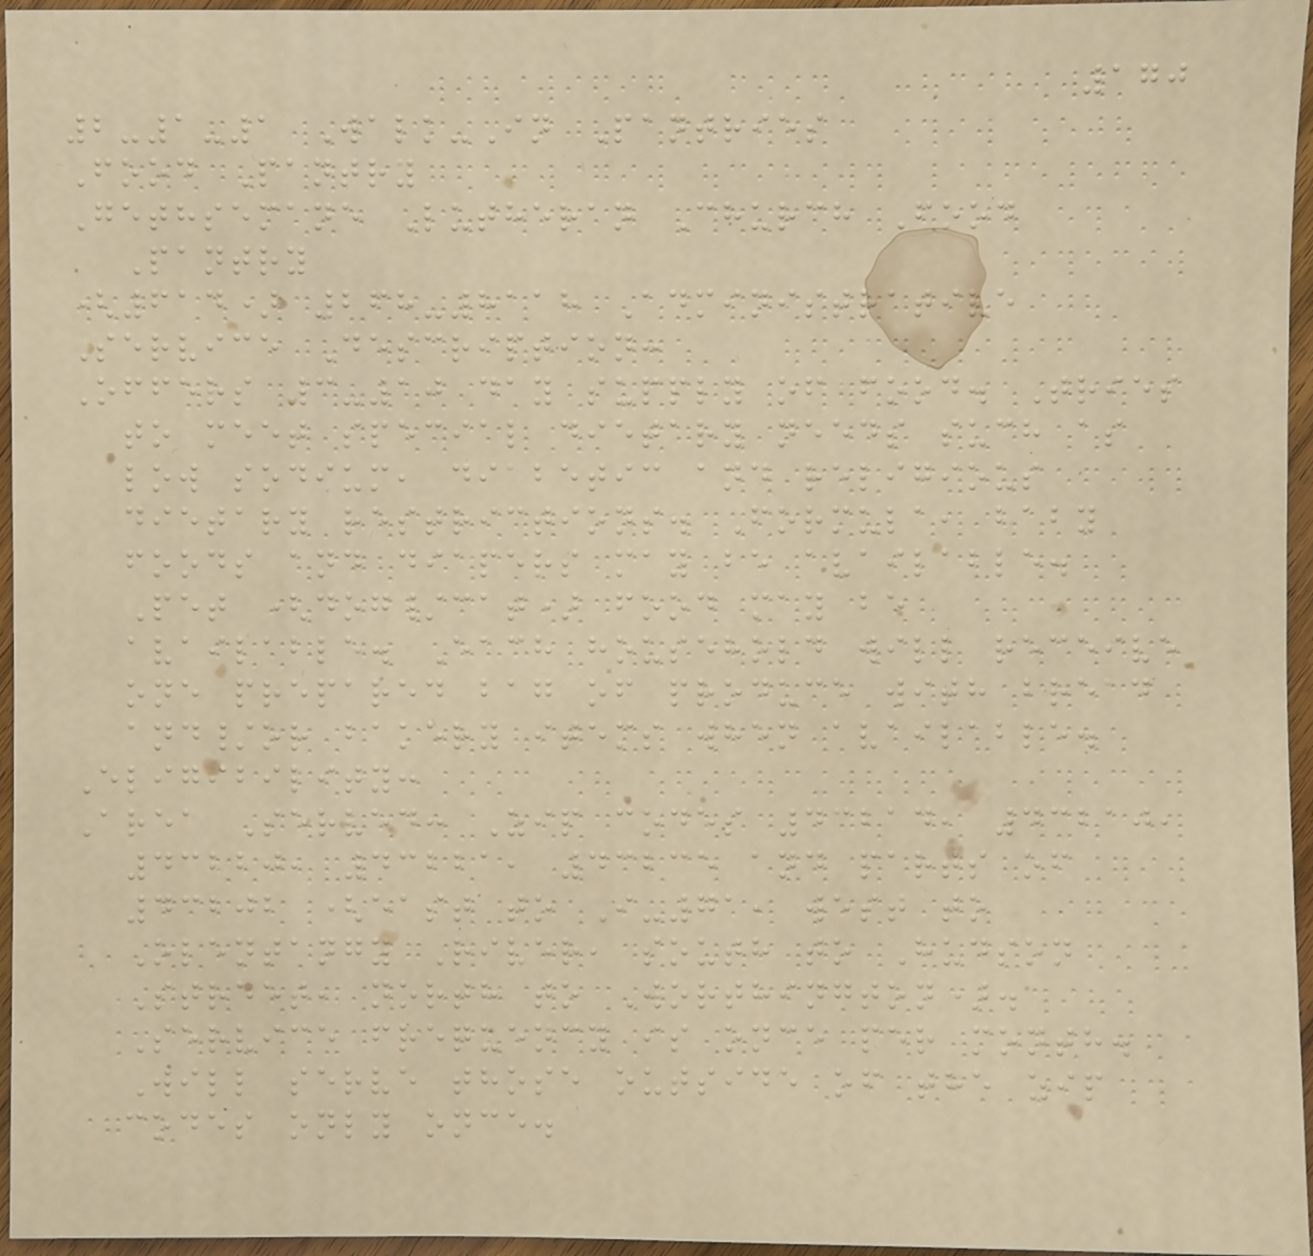170
2-1-1 Walk-In Pantries
Food Pantry
Gethsemane Lutheran Church Food
Pantry
(614) 268-8118 Administrative
Service Description:
Offers 3-10 day supply of food. Tries
to meet special dietary needs such as
low sodium, diabetic and religious
dietary restrictions. Formula, baby
foods and diapers may be available.
Pet (dog/cat) food may be
available. Each household will receive
one prepared bag of produce with bread
and/or bakery items when available.
Eligibility:
Area Served: Zip codes 43214, 43210,
43220, 43221, 43235 and parts of
43202 (east to I-71, west to
Olentangy River, south to Hudson
Street, north to Worthington).
Service frequency is once per month.
Will serve those outside of the zip
codes only once.
